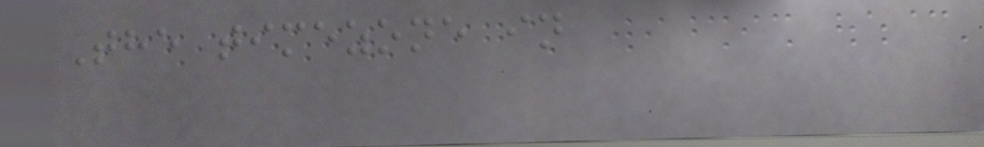The timezone in
